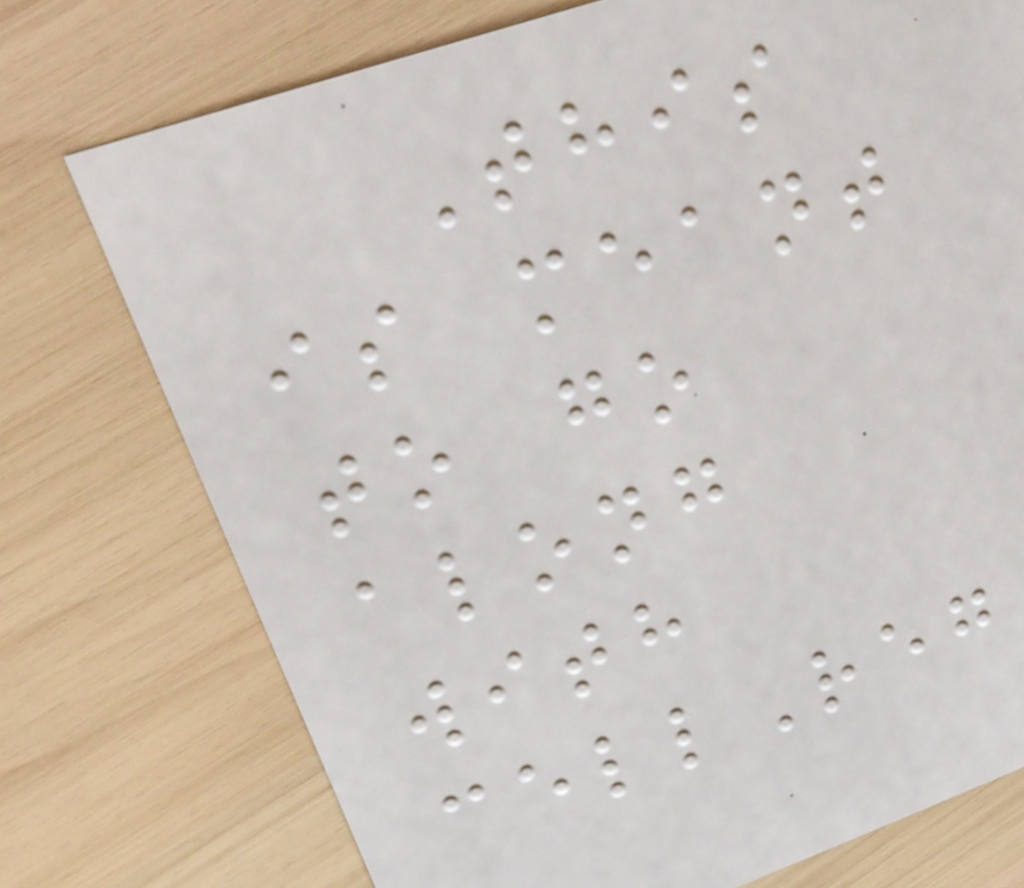This
is meant
to go
along
with
cellReg
